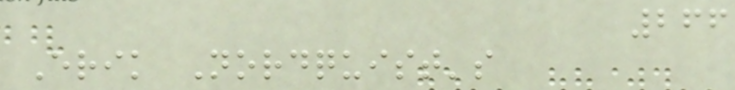266
Erik Nordquist's
